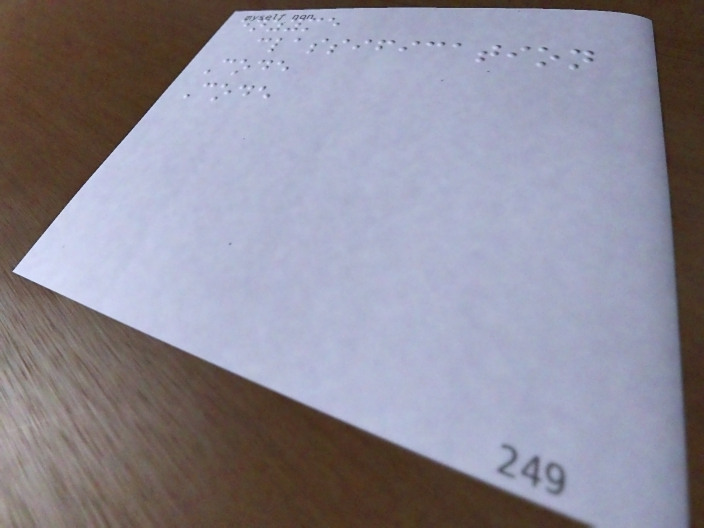enzyme
classification
Code
Code
